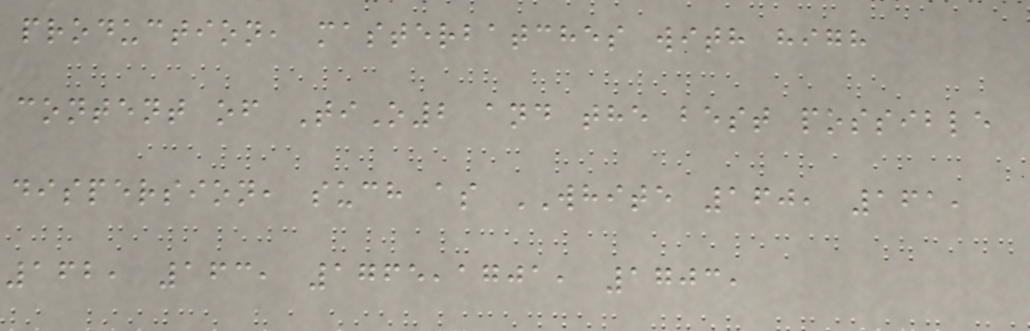production, masterbatches with high
content of TiO2 and the best possible
dispersion, such as WHITE 160, 161,
162, 163, 1765,1701, 1703,
